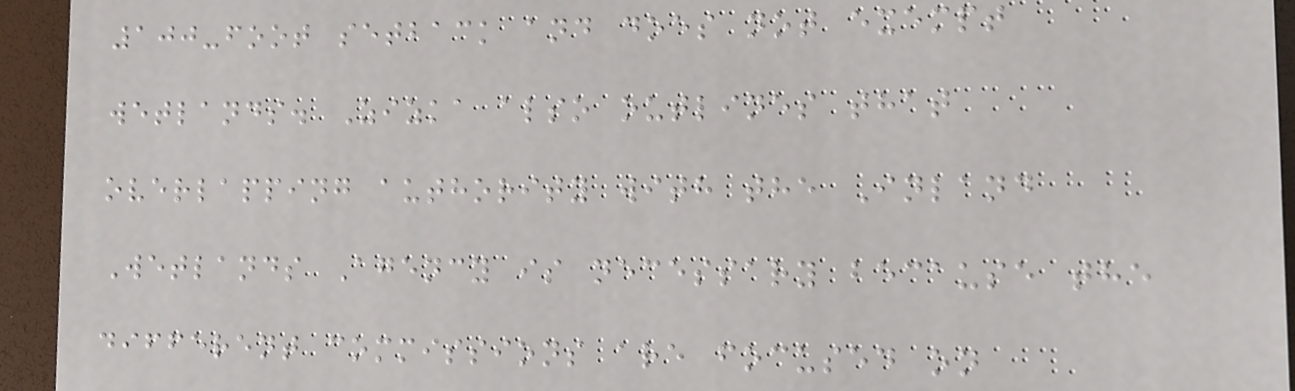100-foot setback and does not exempt
wetlands. Zizka also outlines that
overlapping authority with the Inland
Wetlands Agency is necessary because the
different commissions are focused on
